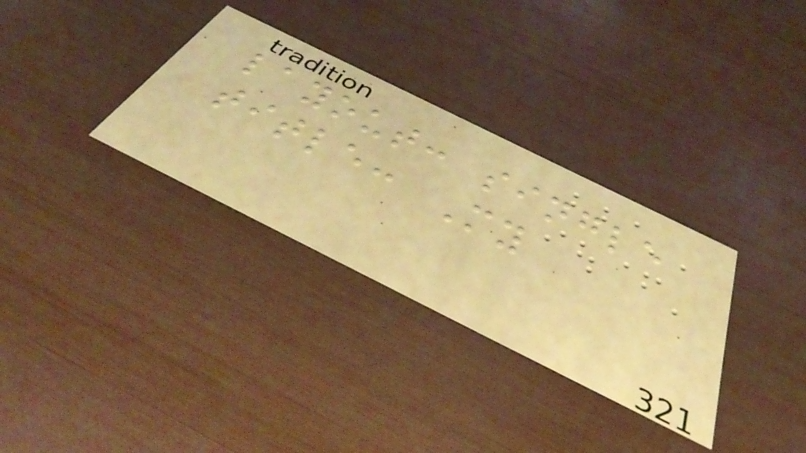layout: single
title: My
